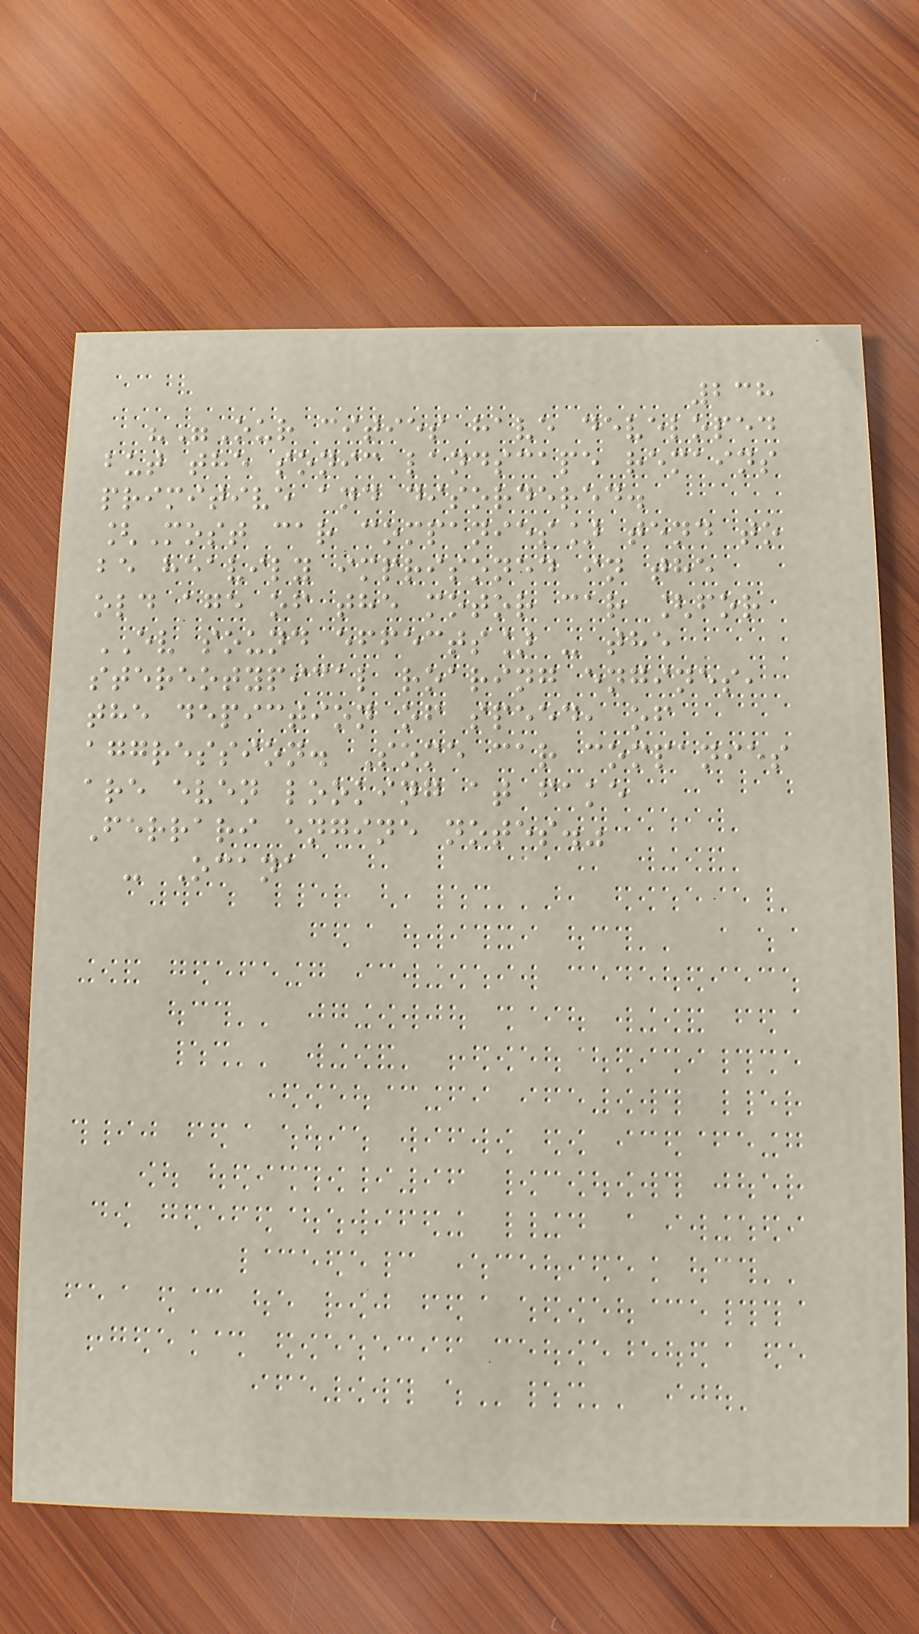238
""Our cities have developed
but the sonic landscape remains
primitive and disordered.
[Most car companies] tend to
be heavily imprisoned in the
old age of the motor car [for
EV sound effects] - the
stereotypical roaring engines,
the depiction of speed, of
aggression. Some car companies
are even looking at fake
Ferrari engine notes."
- Ocana
